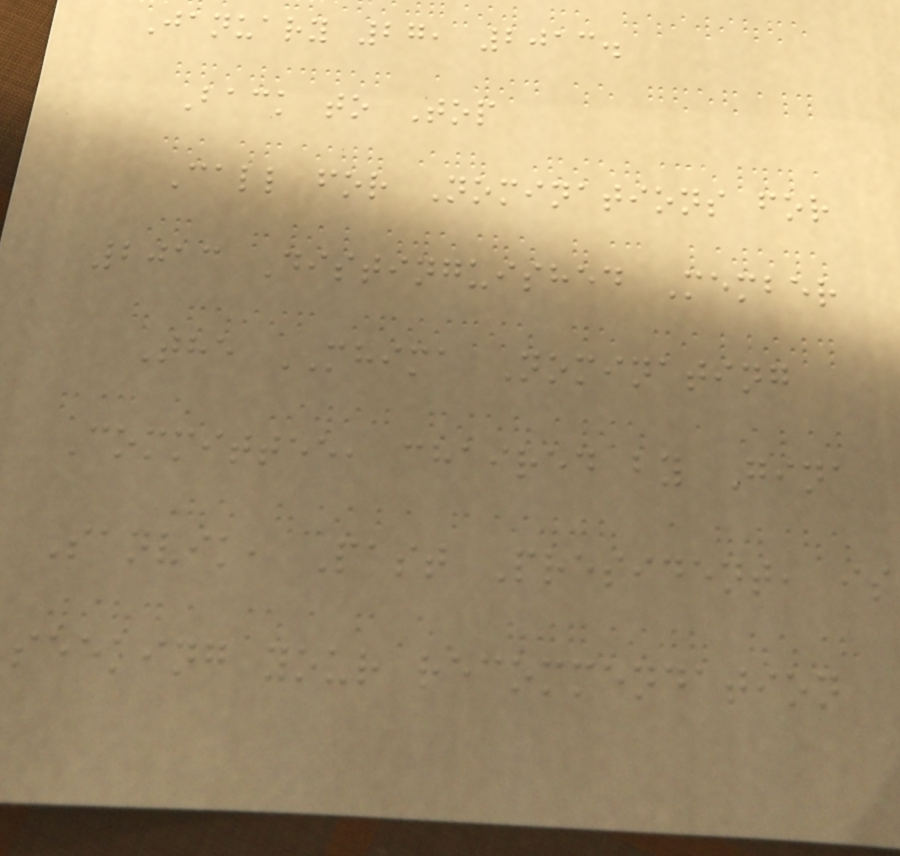January 27, 2013.
Back to Top
Call for Nominations for
2013 Distinguished Member
The MHIMA Nominating
Committee, chaired by Gina
Sanvik, Past President, is
seeking your recommendation
